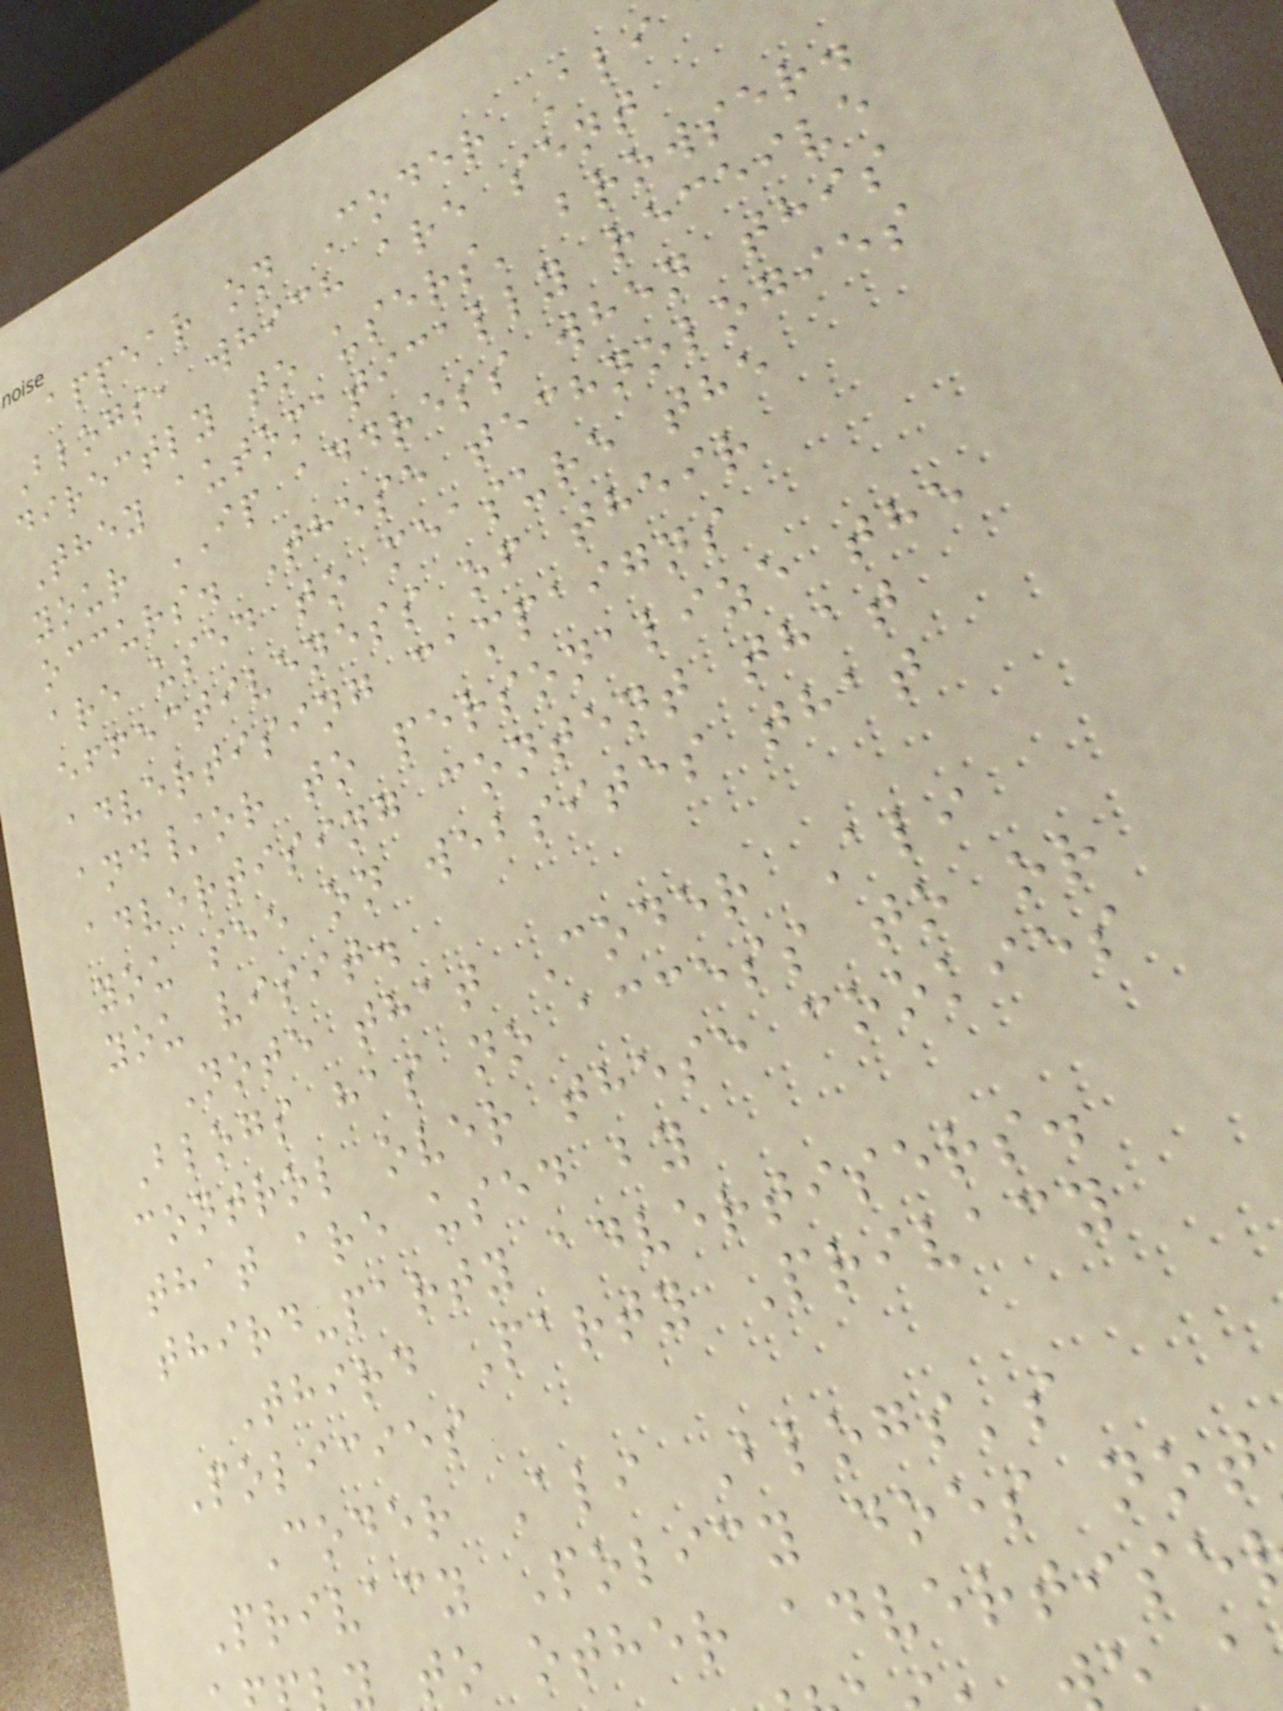appear on Coder Ali
Blogs, which are sent
directly to users' browser.
They automatically receive
your IP address when this
occurs. These technologies
are used to measure the
effectiveness of their
advertising campaigns
and/or to personalize the
advertising content that
you see on websites that
you visit.
Note that Coder Ali
Blogs has no access to or
control over these cookies
that are used by
third-party advertisers.
Third Party Privacy
Policies
Coder Ali Blogs's
Privacy Policy does not
y to other advertise
